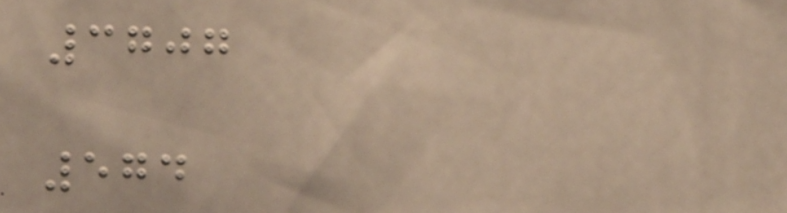3707
574
